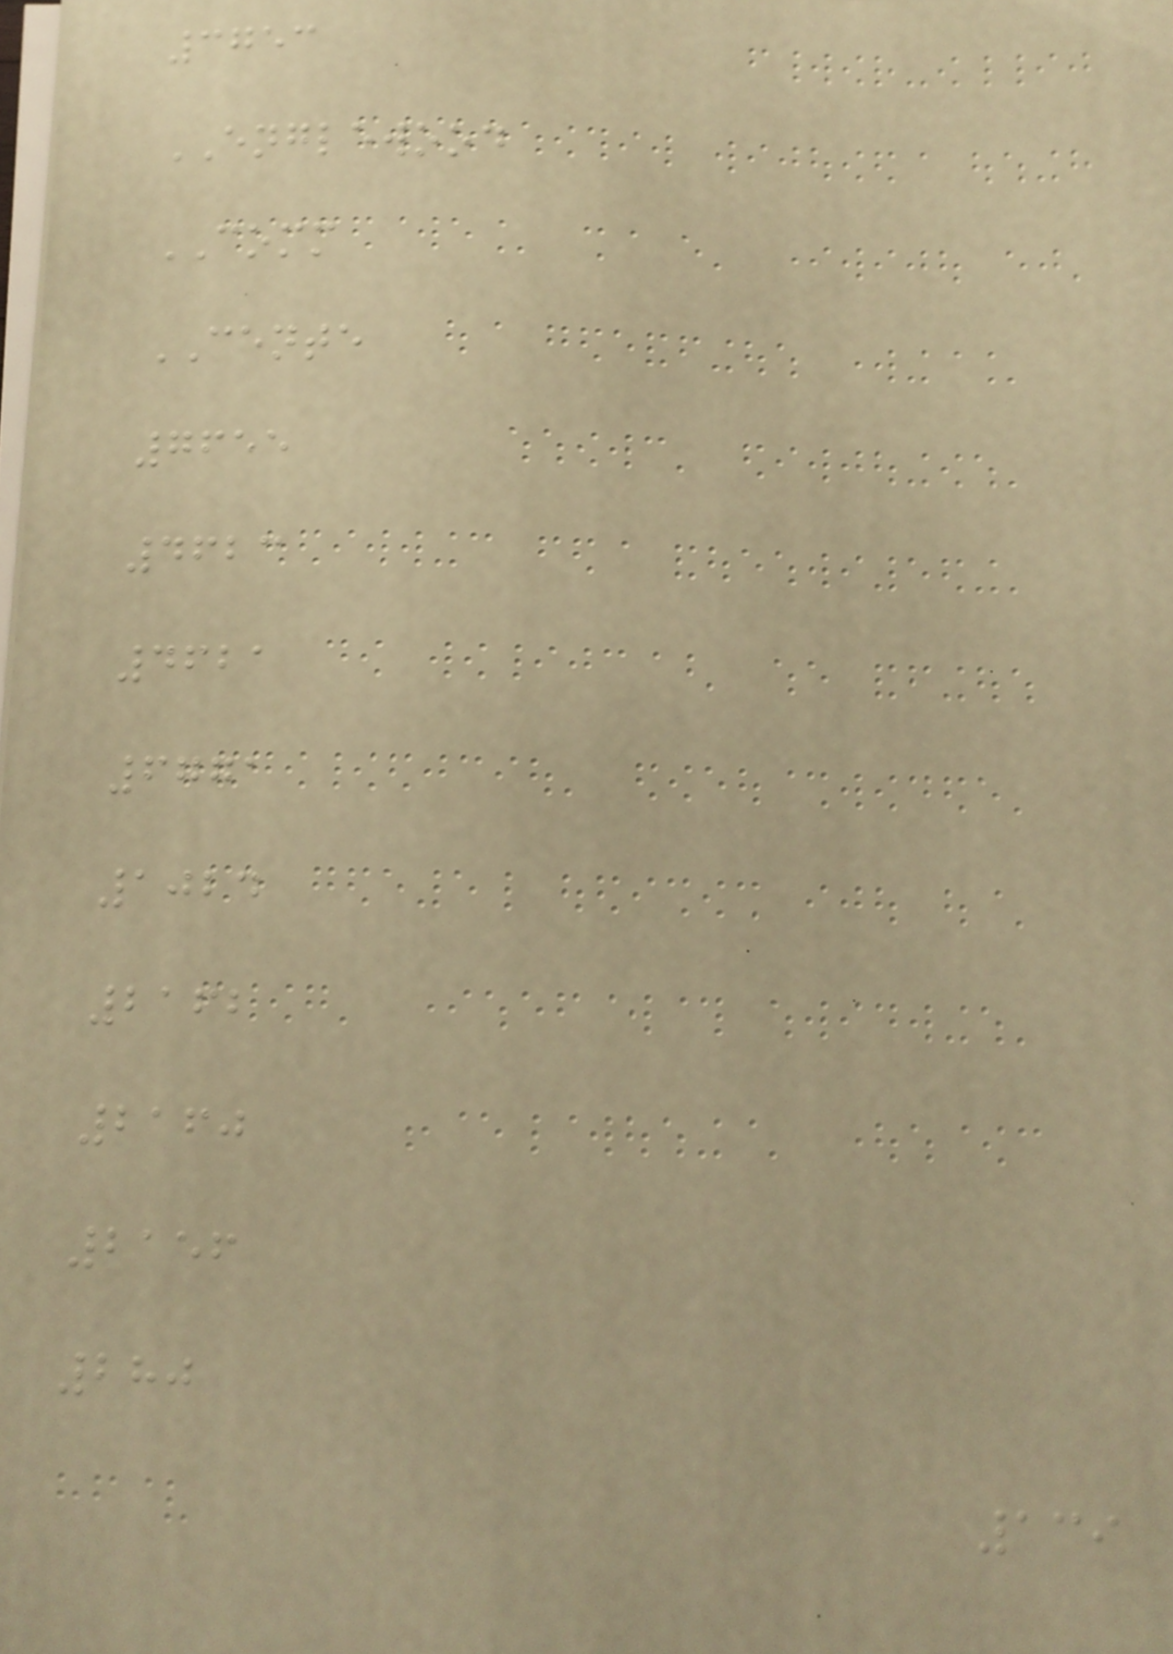3753
ENGLEWOOD
COMM
CENTE
7655
4623
4621
6771
1024
2162
2160
2156
280
139
